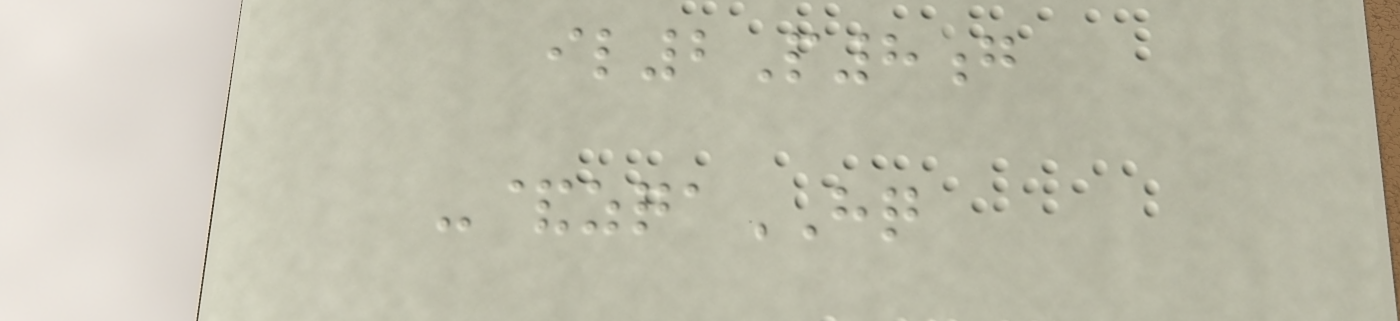il2P8g
-&zqaHQ
